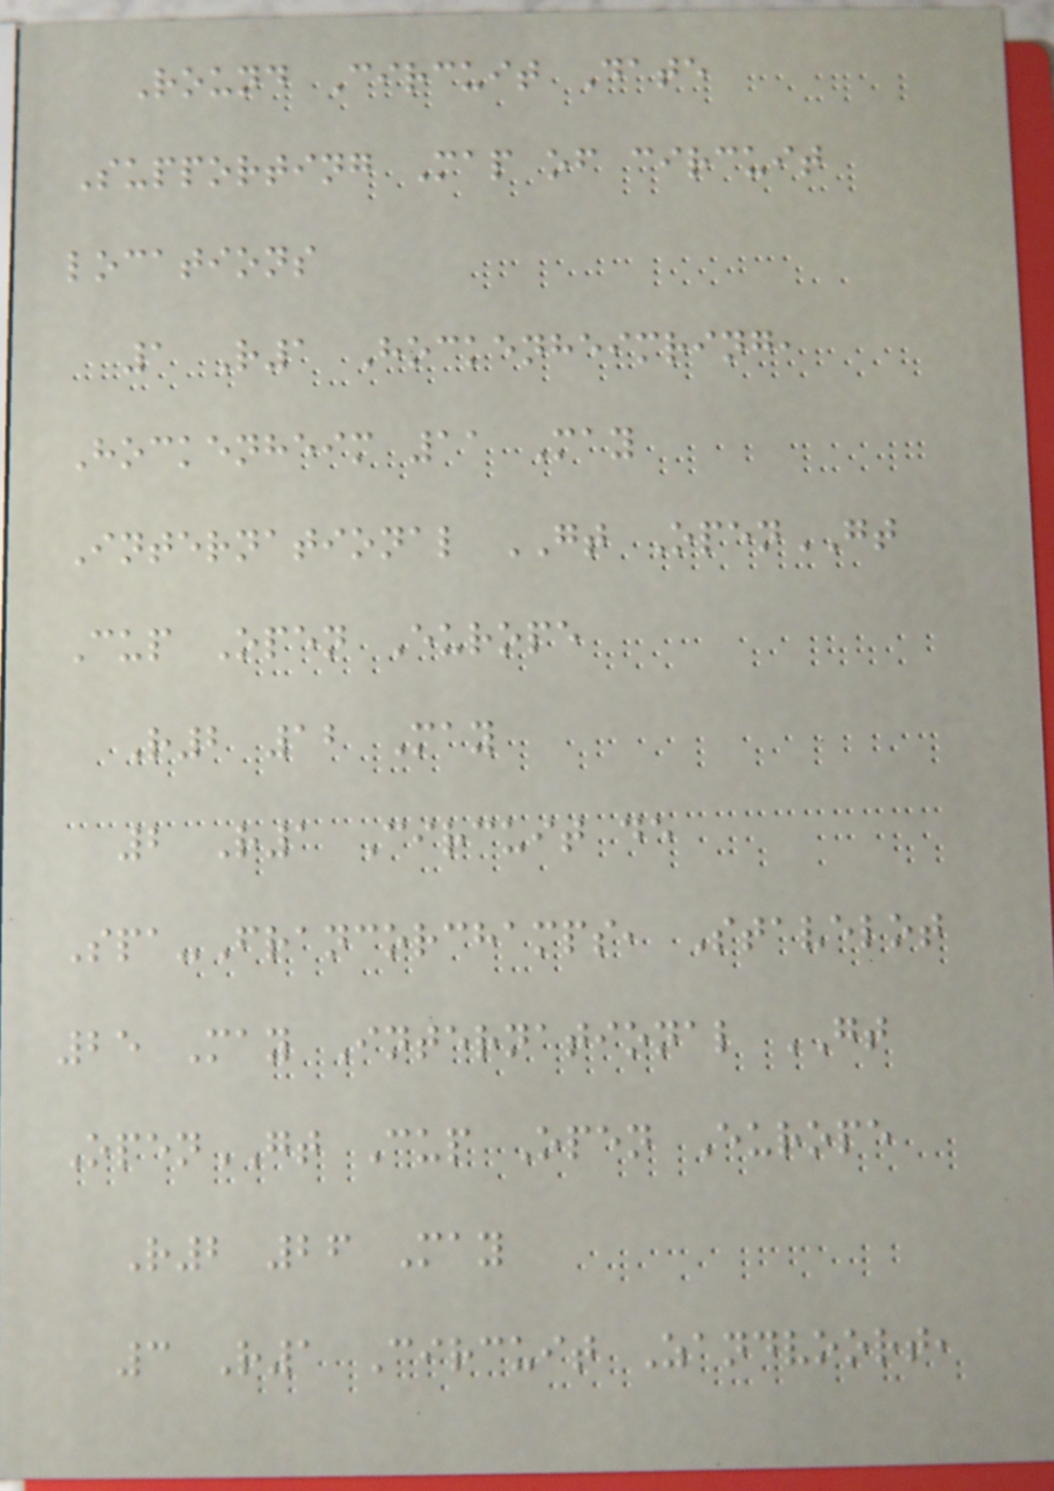Round Circuit Date
Supporting Map of circuit
locations
1 R1 Hockenheimring,
Hockenheim 11 May
International GT OpenGT
Cup Open Europe
R2 12 May
2 R1 Circuit de
Spa-Francorchamps, Stavelot
25 May International GT
OpenGT Cup Open Europe
R2 26 May
3 R1 Circuit Zandvoort,
